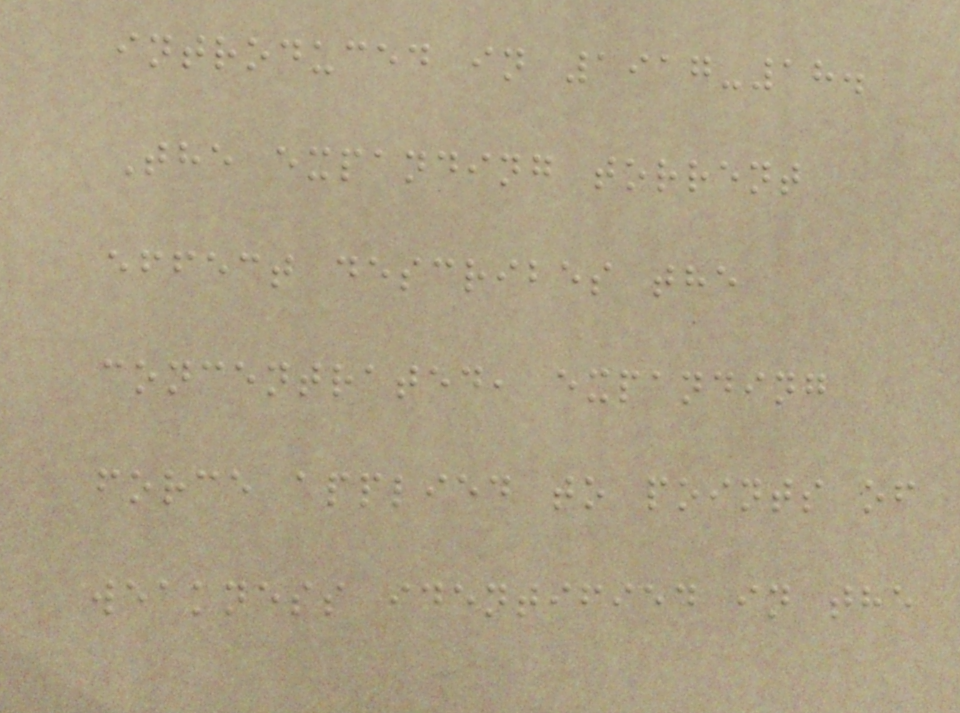introduced in 1917-18.
The expanding torrent
effect describes the
concentrated, expanding
force applied to points of
weakness identified in the
